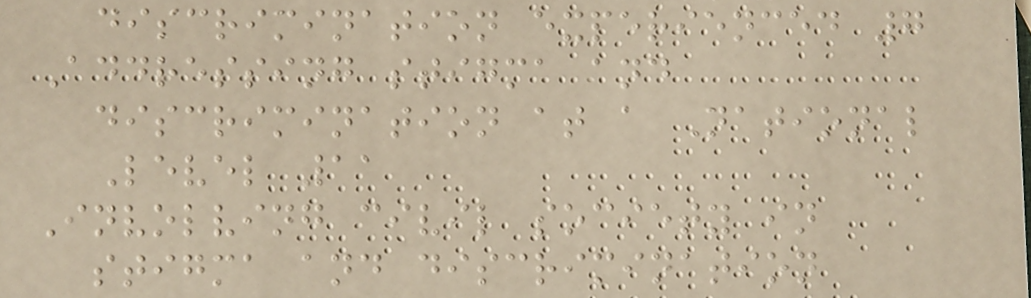discrimination experienced 7
Addressing stigma and
discrimination at a National
Level 11
Involving civil society in
stigma and discrimination
